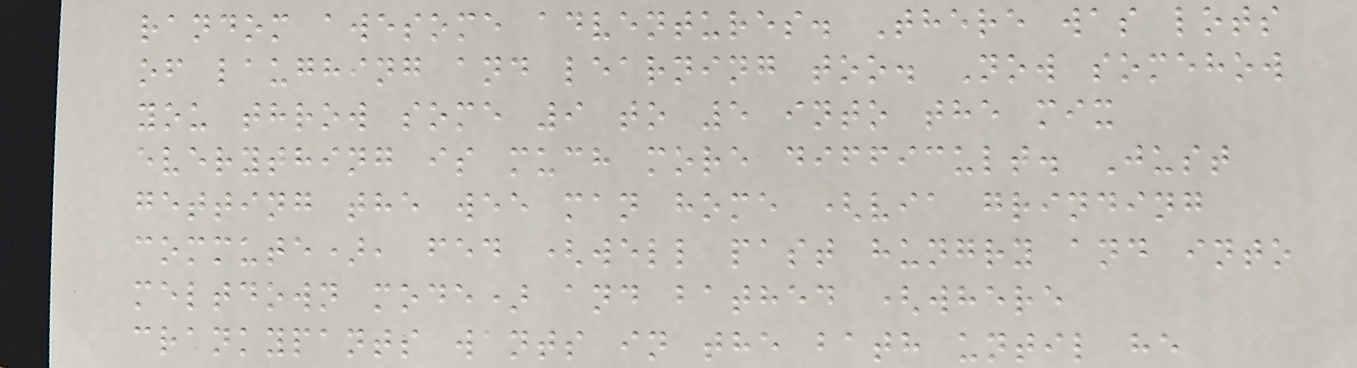random awesome adventures. There was lots
of laughing and learning too. Now somehow
you throw some 9 to 5 into the mix
everything is much more difficult. Just
getting the wee man home (via grinding
commute), fed (well past hungry and into
meltdown mode) and bathed (where
crankypants wants in the bath until he
